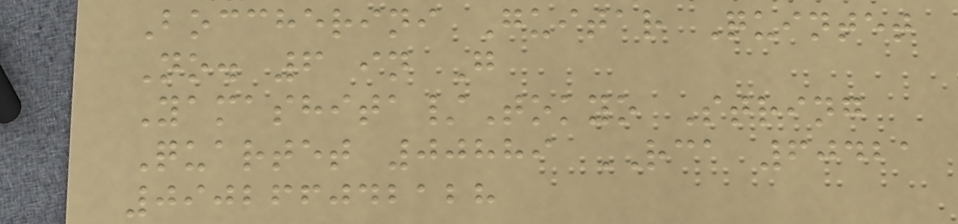Boccherini Guitar Quintet
No. 6 in G
Yamashita/Tokyo String
Quartet 00889 RCA 60421
090266042128
